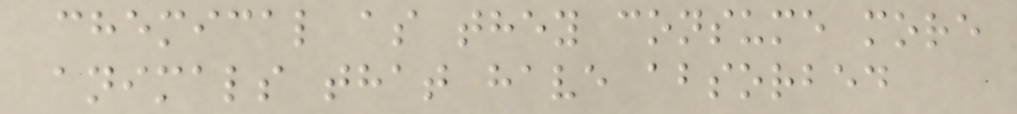chemical as they consume more
animals that have absorbed
